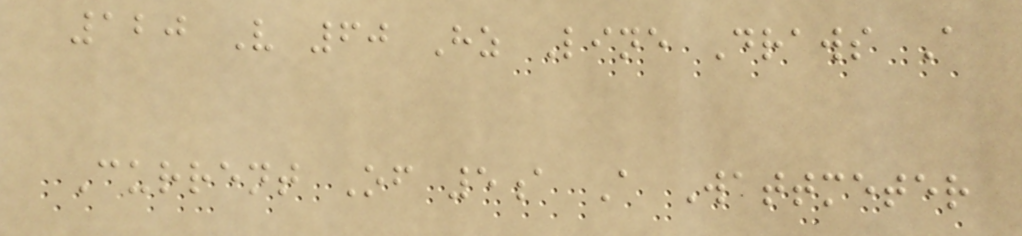120 V 60 Hz Line Draws A
Current Of 5a A Wattmeter
